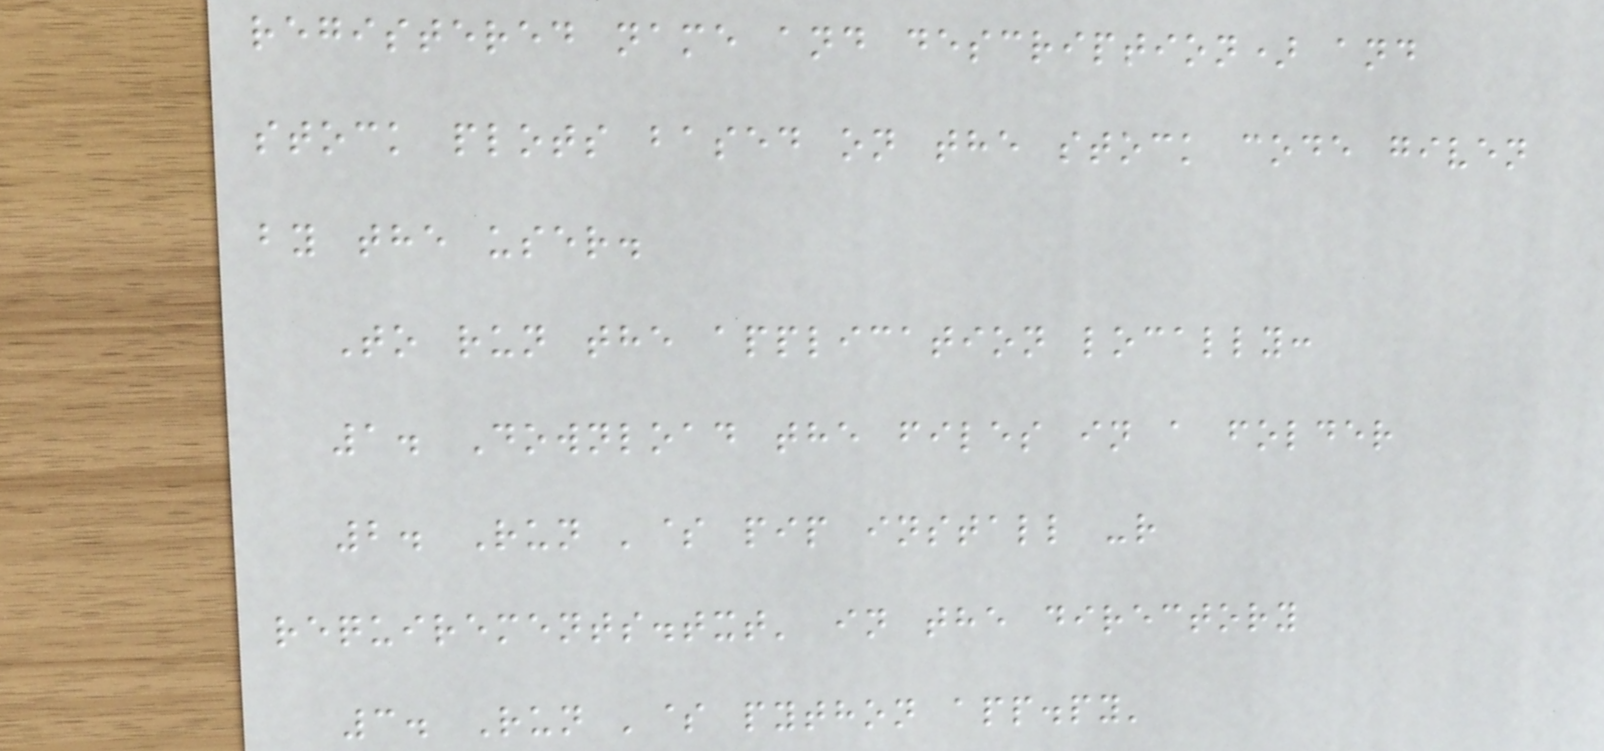registered name and description) and
stock plots based on the stock code given
by the user.
To run the application locally:
1. Download the files in a folder
2. Run '$ pip install -r
requirements.txt' in the directory
3. Run '$ python app.py'
